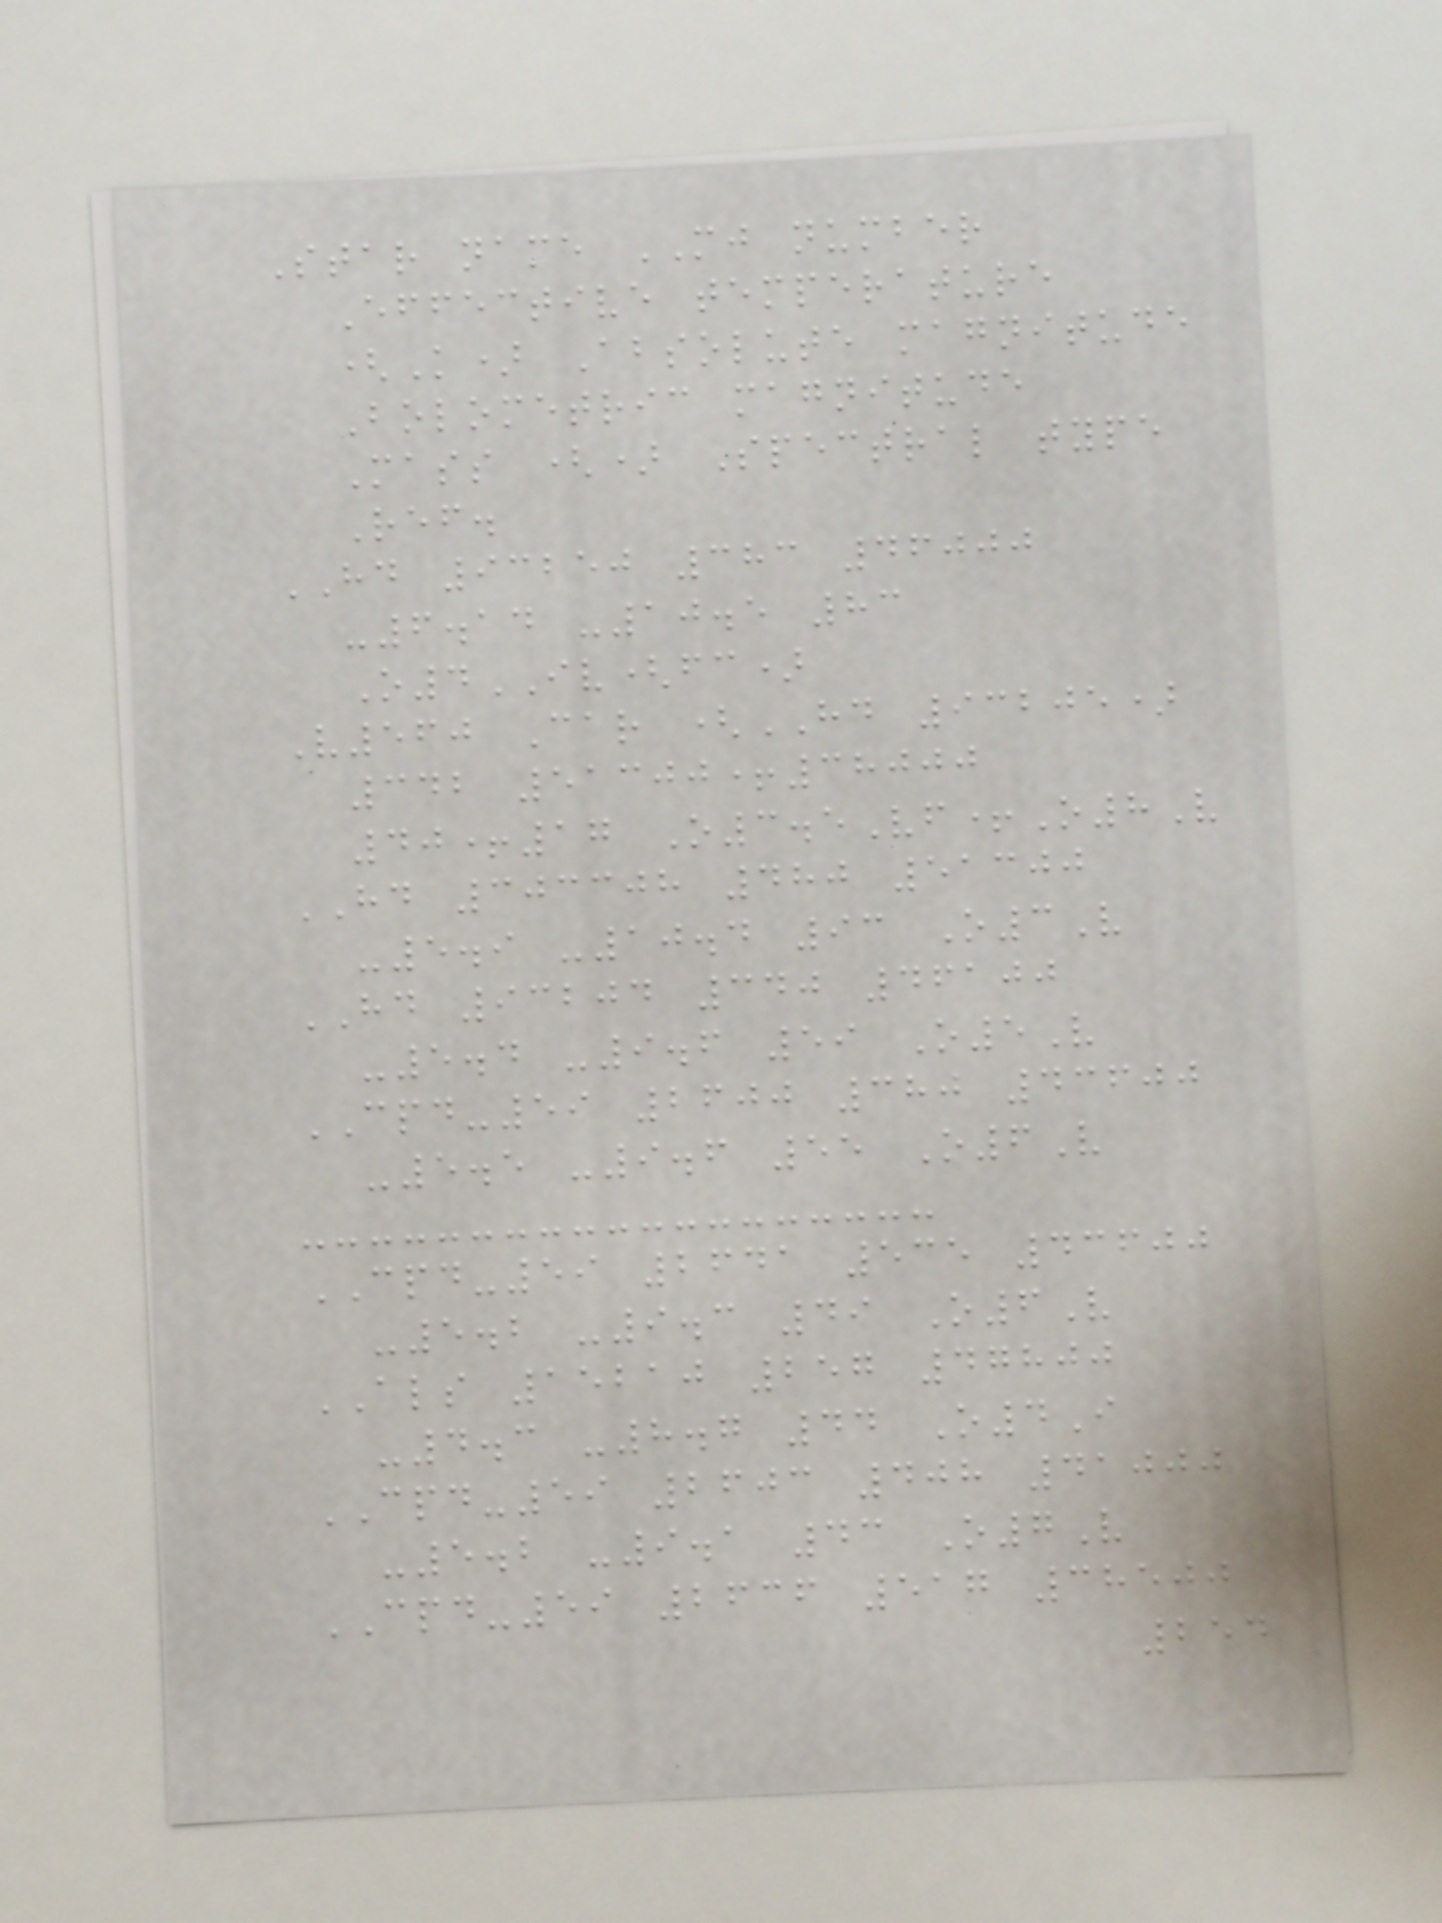Star name MJ number
Effective temperature
(K) Absolute magnitude
Bolometric magnitude
Mass () Spectral type
Ref.
HD 93250 383 46000
-6.14 -10.5 83
O4IV(fc)
V560 Car (HD 93205)
342 51300+38000
40+17 O3.5Vf+O8V
HD 303308 480 51300
-5.9 -10.4 93 O3V
HD 93204 340 46100
-5.4 -9.6 59 O5V
CPD-59 2600 380 43600
-5.5 -9.6 55 O6V
CPD-59 2641 535 43600
-5.2 -9.3 49 O6V
ALS 15210 257 47800
-4.3 -8.7 44 O4I
CPD-59 2603 408 41000
-5.2 -9.1 43 O7V
CPD-59 2636 517 38500
254
